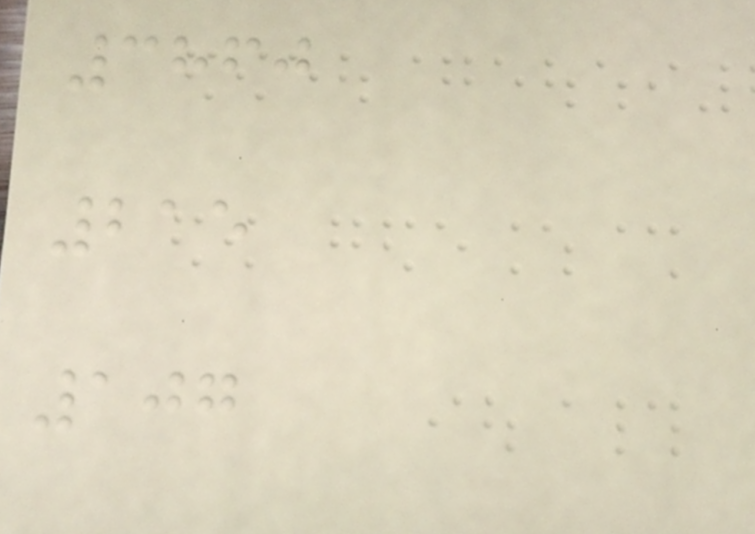3860
215
107
